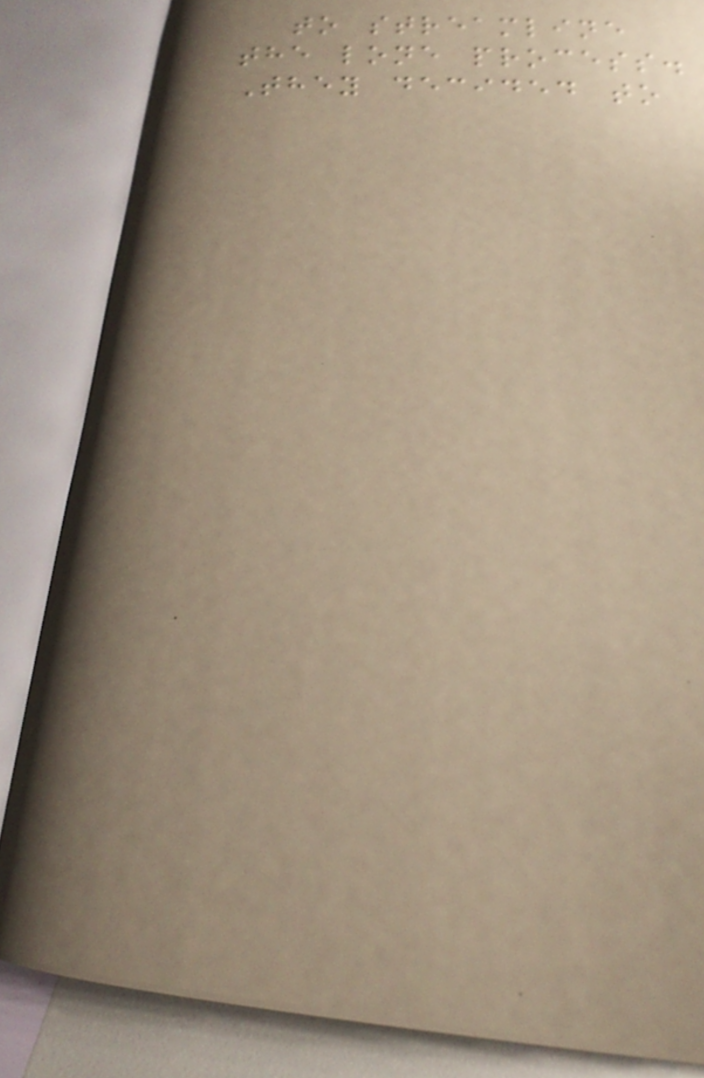to streamline
the lone process.
They decided to
